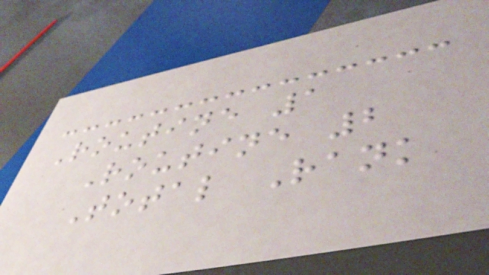Routine 1
Routine 2
Total Rank
